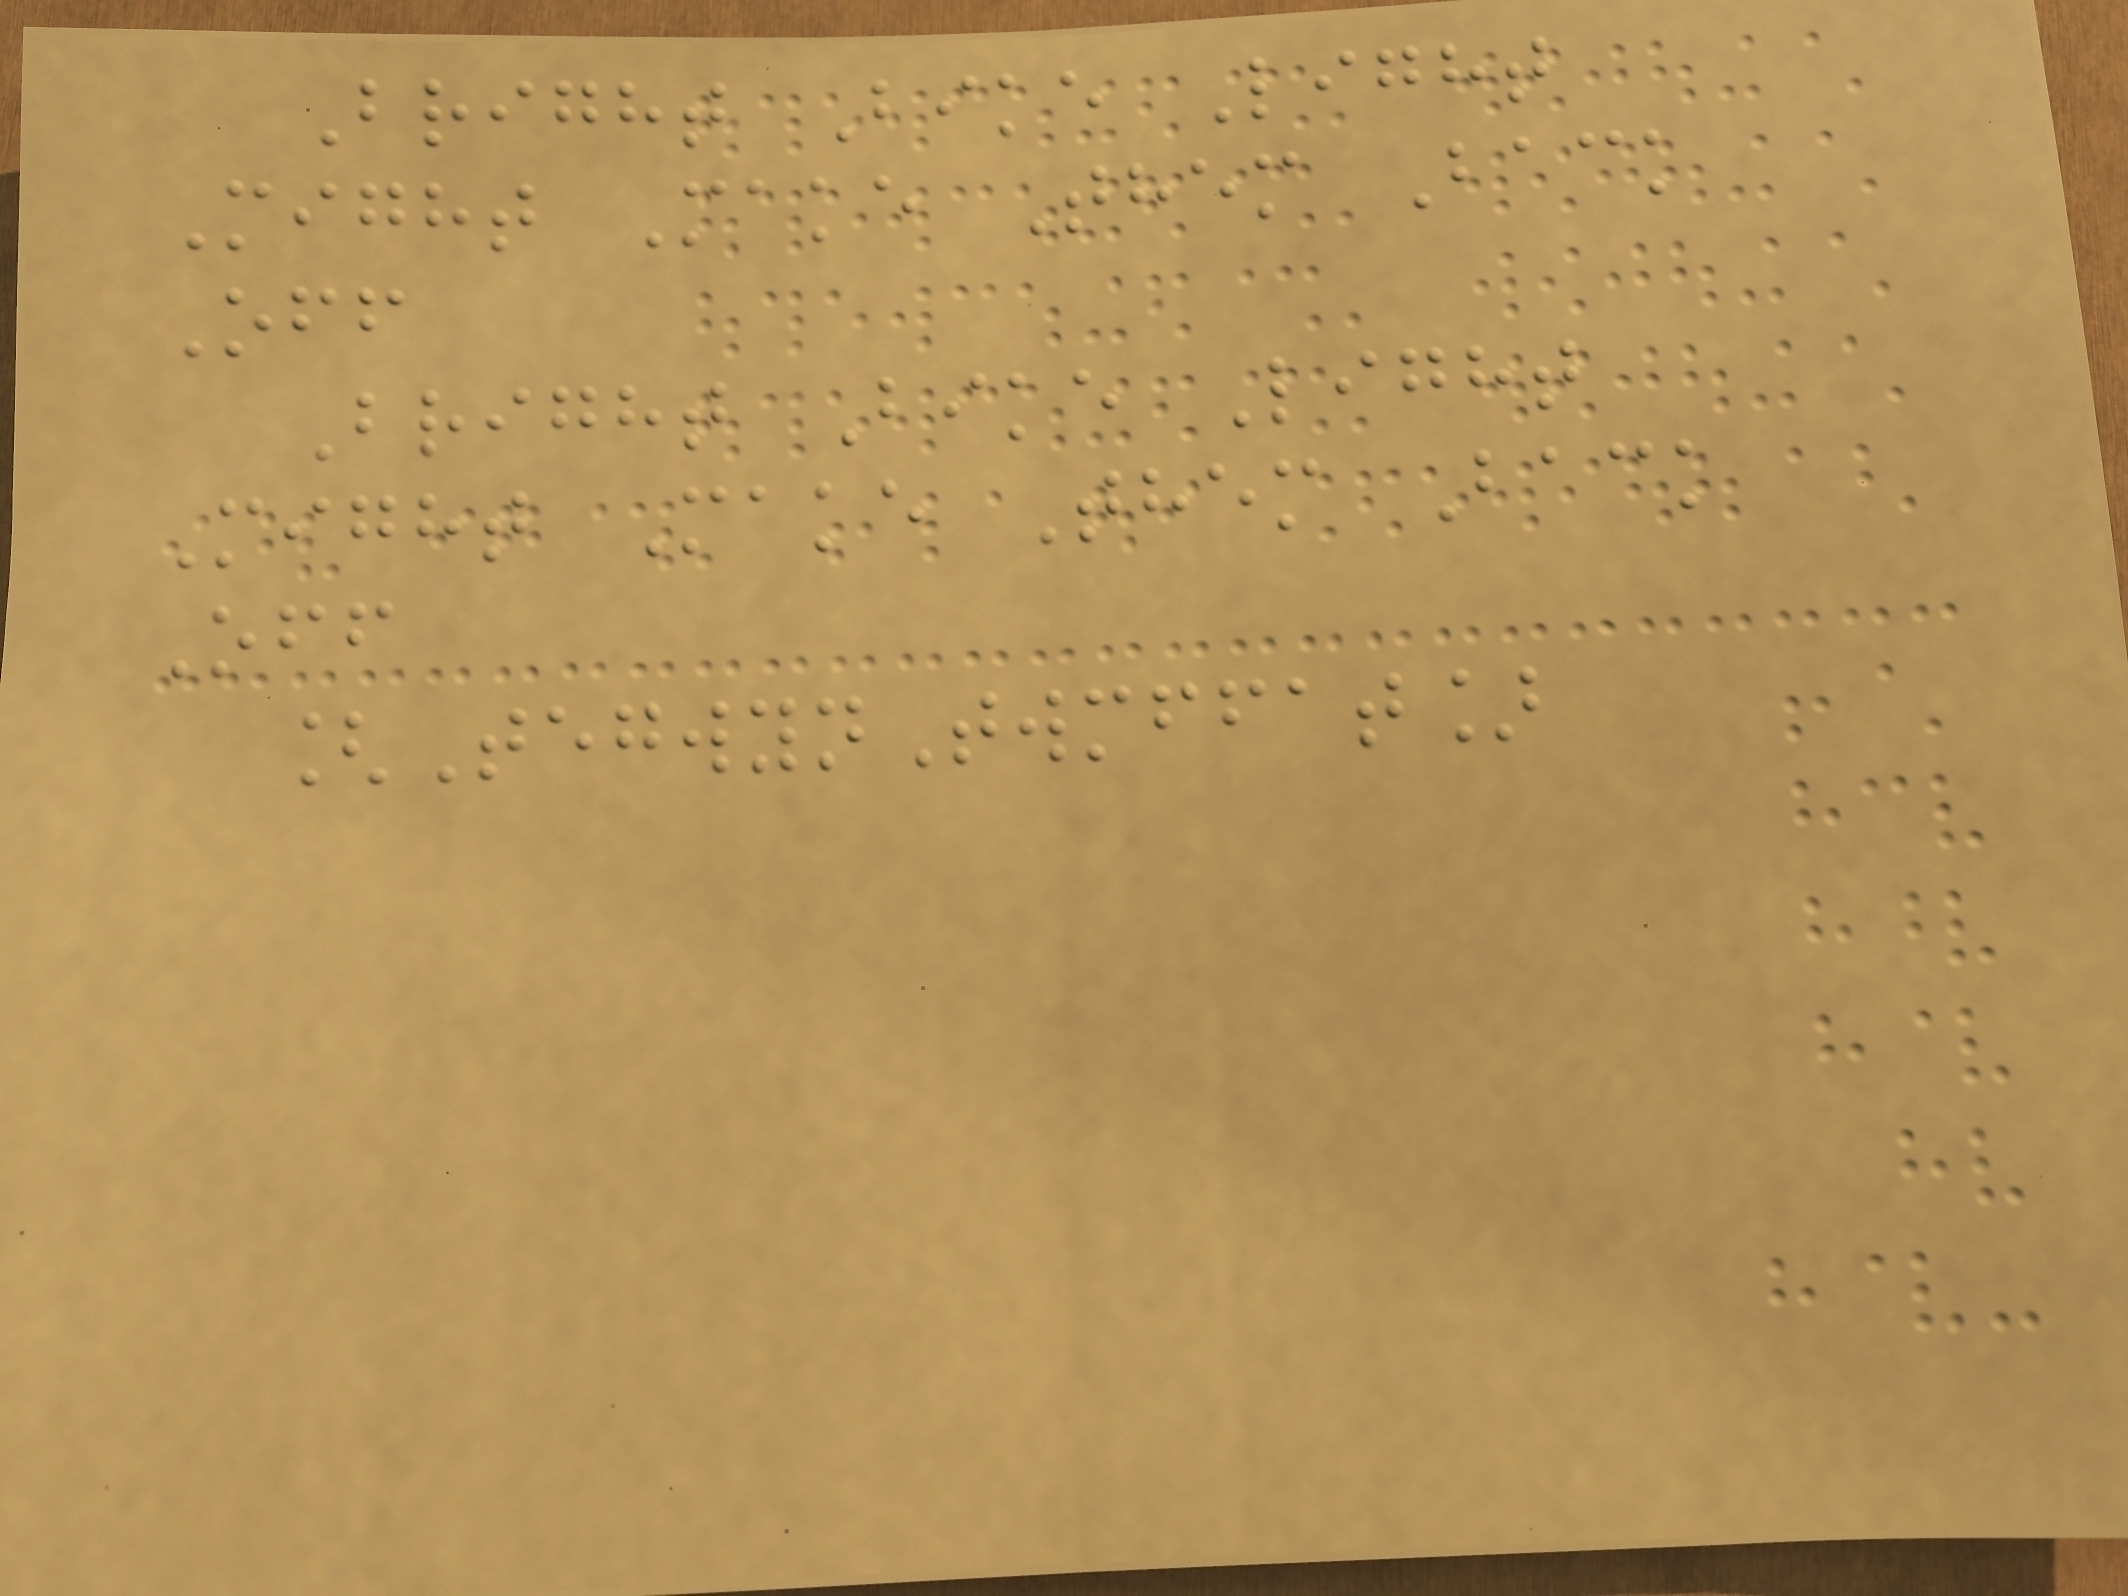Bright Bike Light
Might Make Them Back
Off
Bright Bike Light
Might Make Them Back
Off
[TegwynTwmffat]
